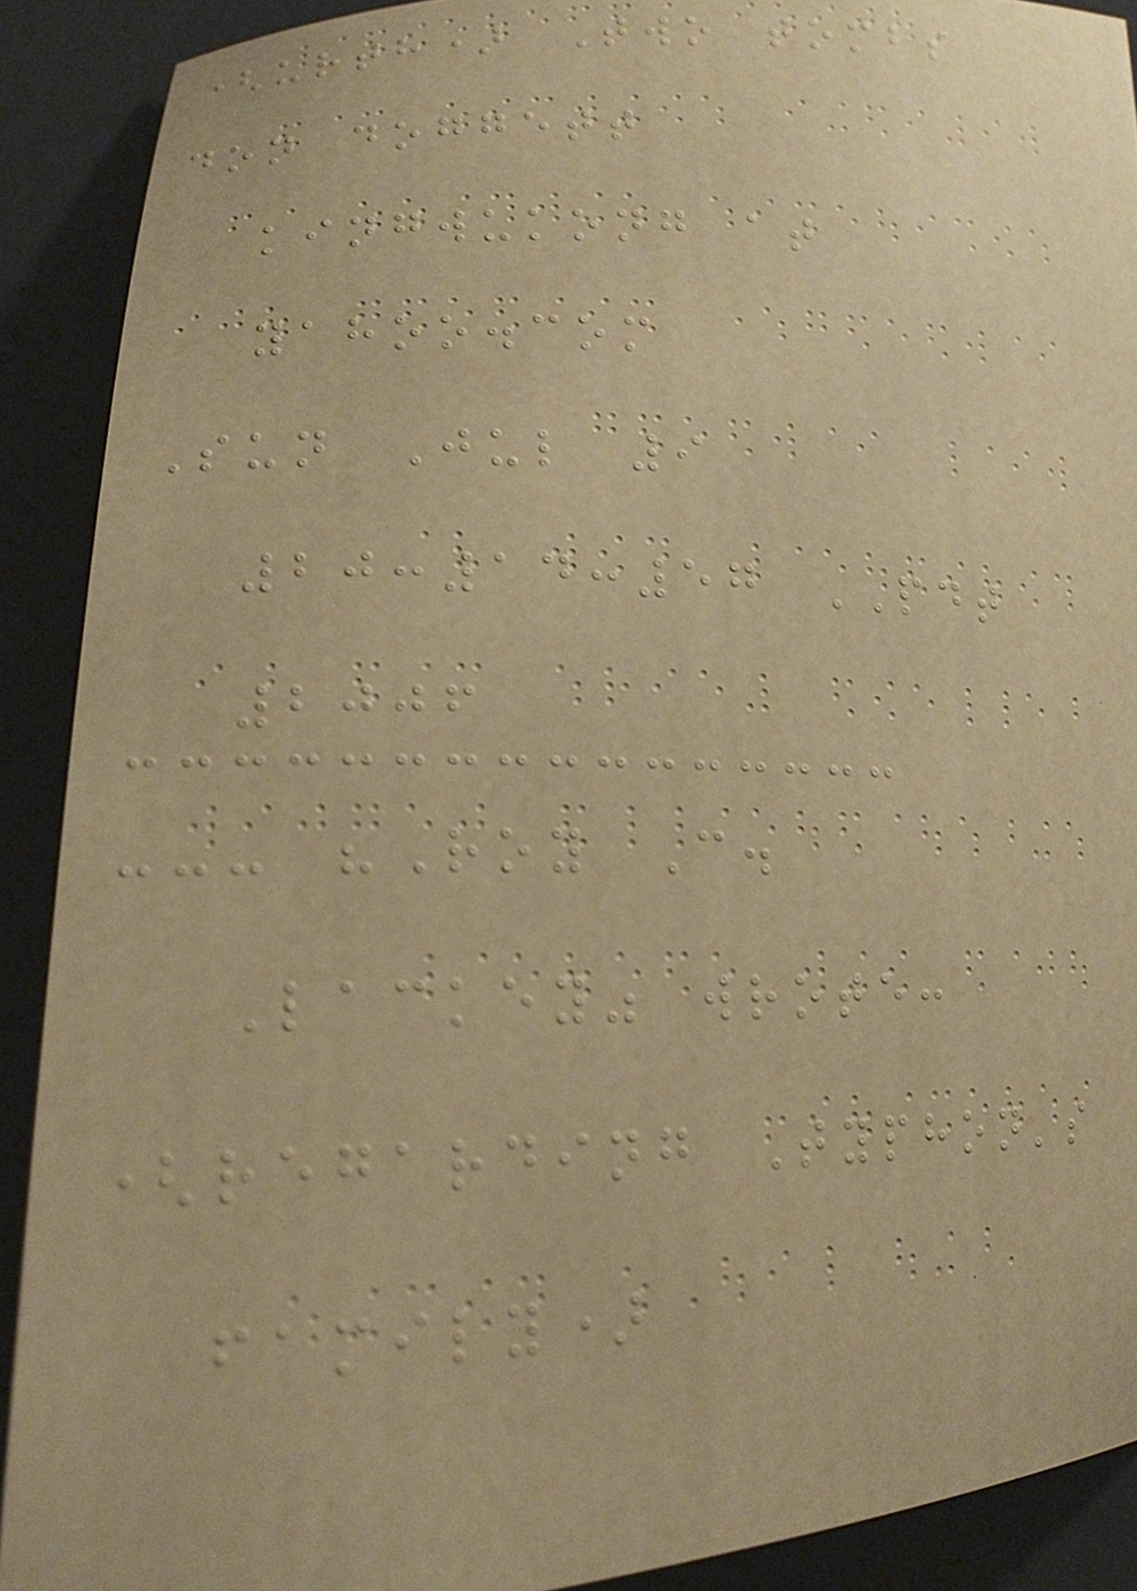(urth) Two tombs
don doggett
kingwukong at
yahoo.com
Sun Jul 9
20:14:57 PDT
2006
--- "Roy C.
Lackey" wrote:
(regarding Typhon's
family)
